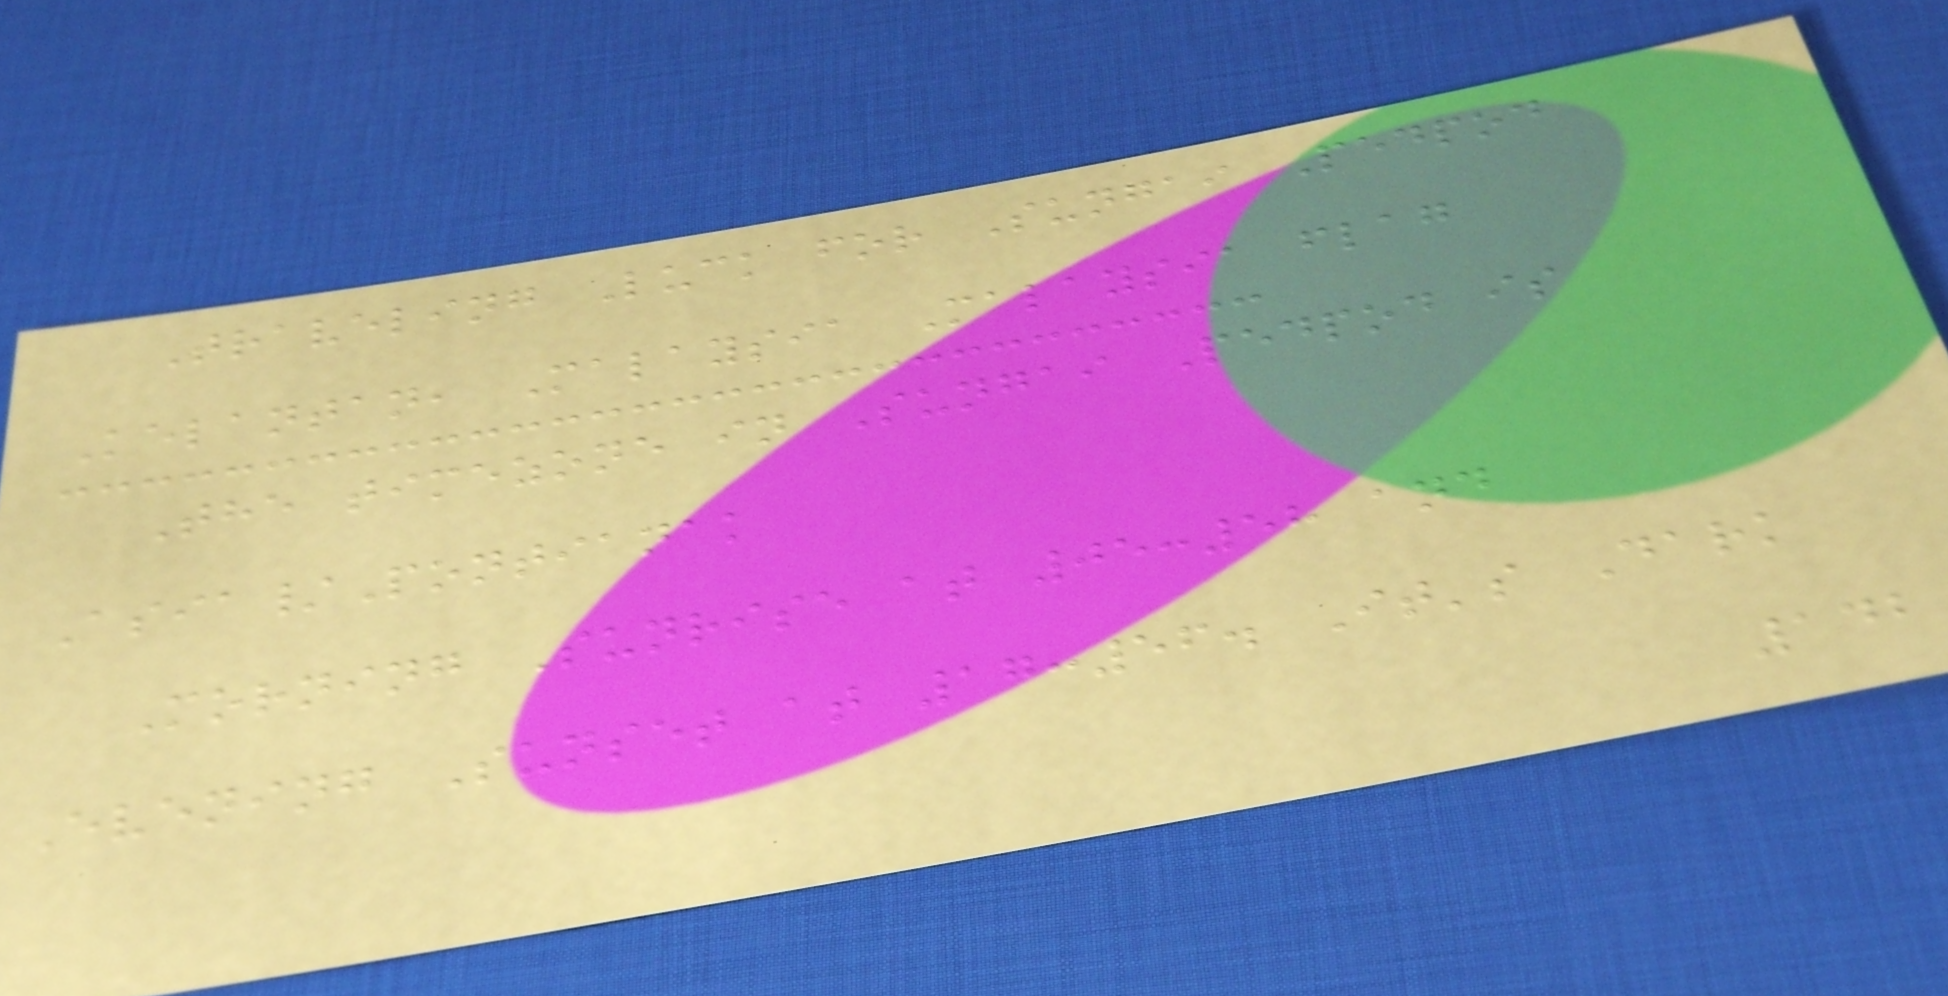Traveling Luck for Sungai Pedpod
Kelantan, Malaysia Malaysia flag
The timezone in Sungai Pedpod is
Asia/Pontianak
Morning Sunrise at 05:58 and
Evening Sunset at 17:56. It's Dark
142
